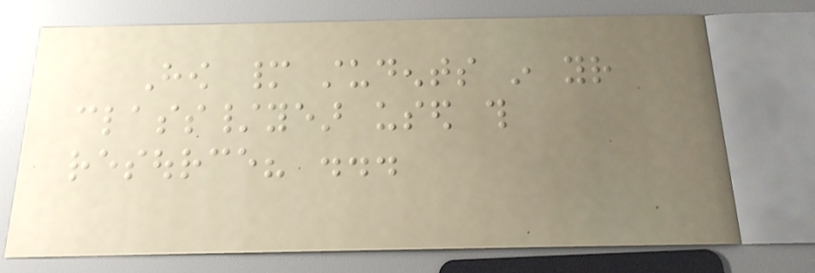How many students in your
class/year used this
resource? ...
